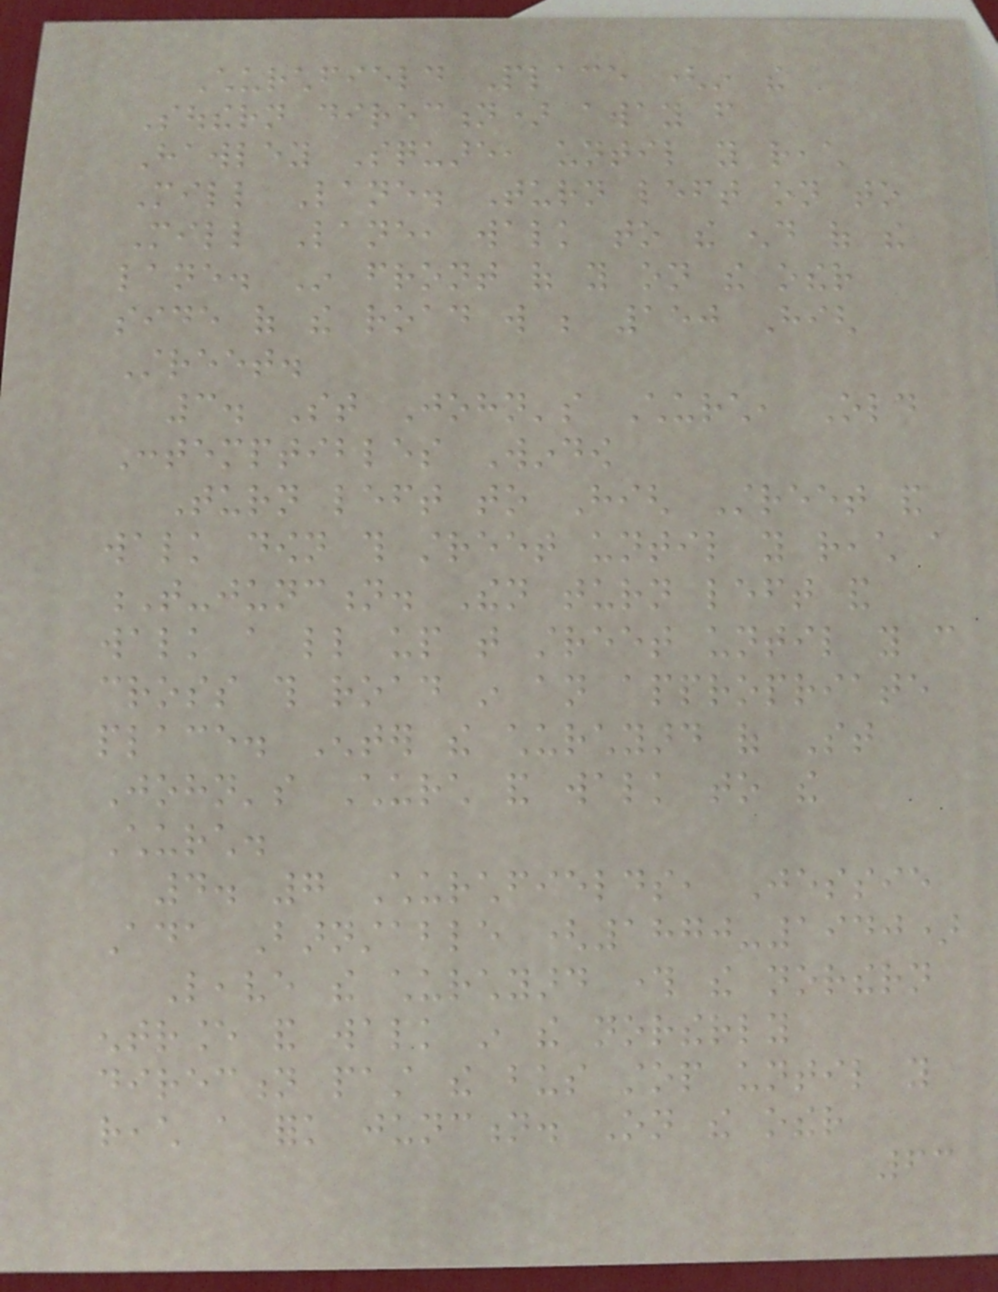Churchfield Place (in the
Southern direction) away from
Hawley Square, until you reach
Mill Lane. Turn left on to
Mill Lane, walk to the end of the
lane. In front of you on the other
side of the road will be 150 High
Street.
3. St John's Church, Old
Contemptibles Window
Turn left to High Street and
walk down this street until you reach a
T-junction. Then turn left and
walk a little up that street until you can
cross this road in an appropriate
place. Enter the churchyard of St
John's Church and walk to the
Church.
4. 7 Churchfields, Jessie
Ada Barnstable (1870-1940)
Leave the churchyard through the northern
entrance and walk in the northerly
direction past the bus stop until you
reach a fork junction. On the other
63
